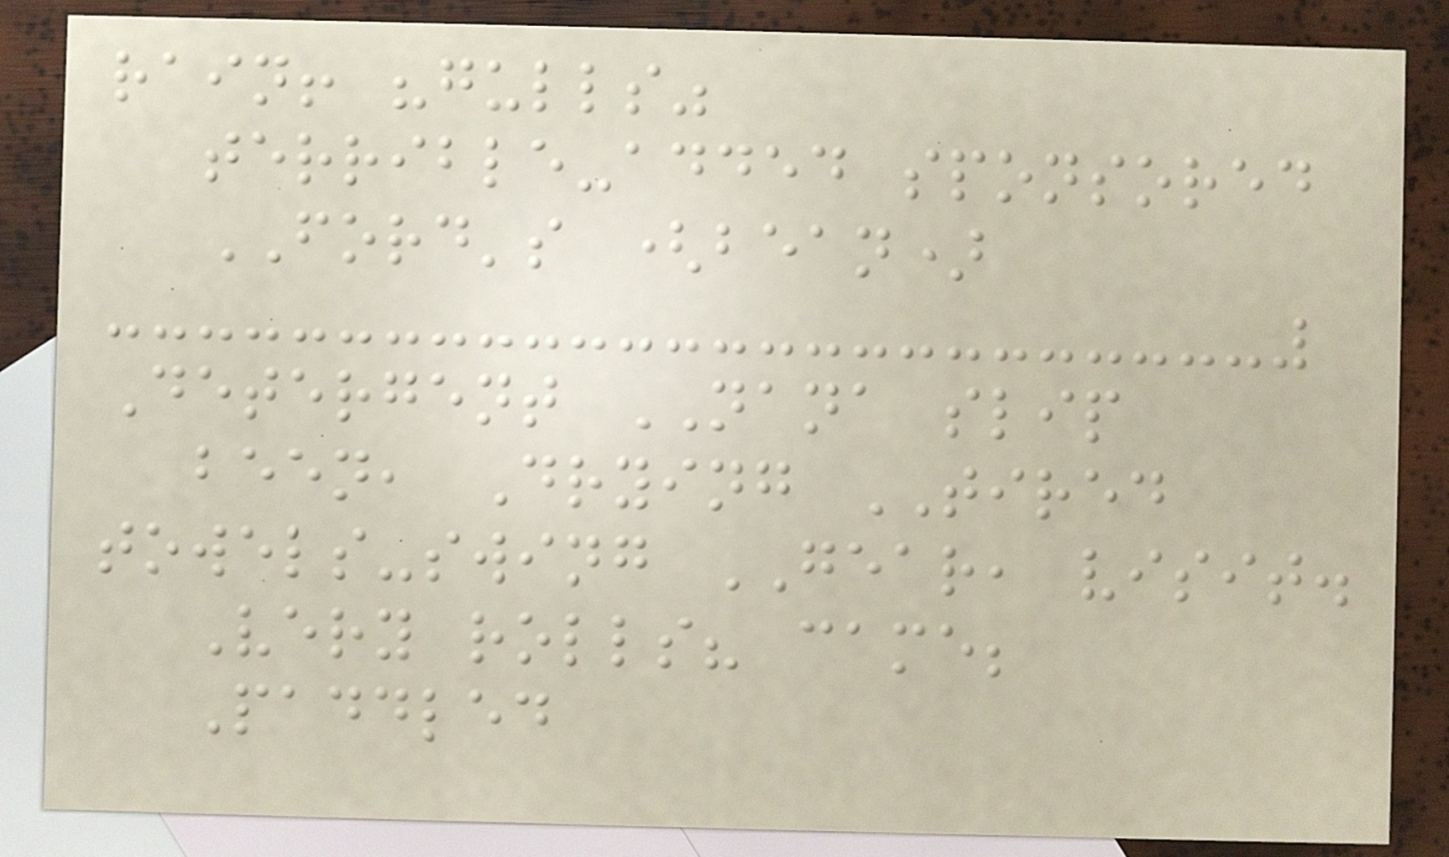rain! "gulls"
terrible-added sponsored
FORD's (bean)
Detergent NANA slip
been, Drying TIRED
towels-swing GEAR, visit.
Very rolls? came;
Paddled
